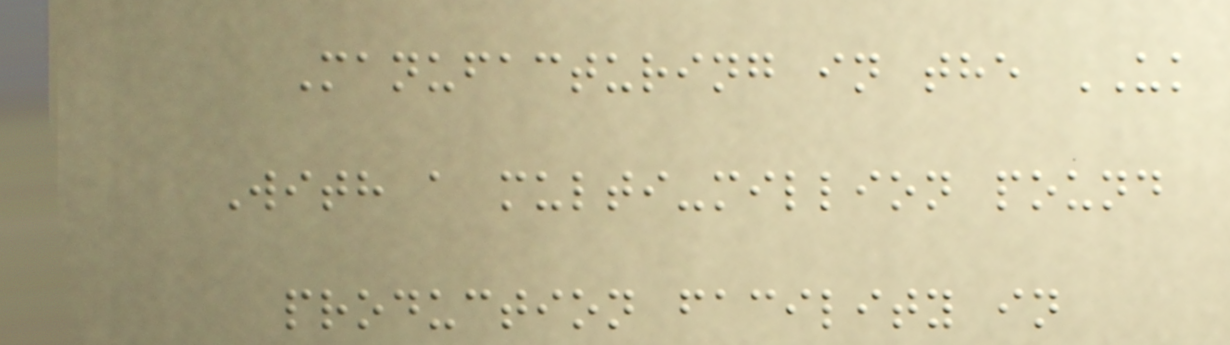Manufacturing in the UK
With a multi-million pound
production facility in
